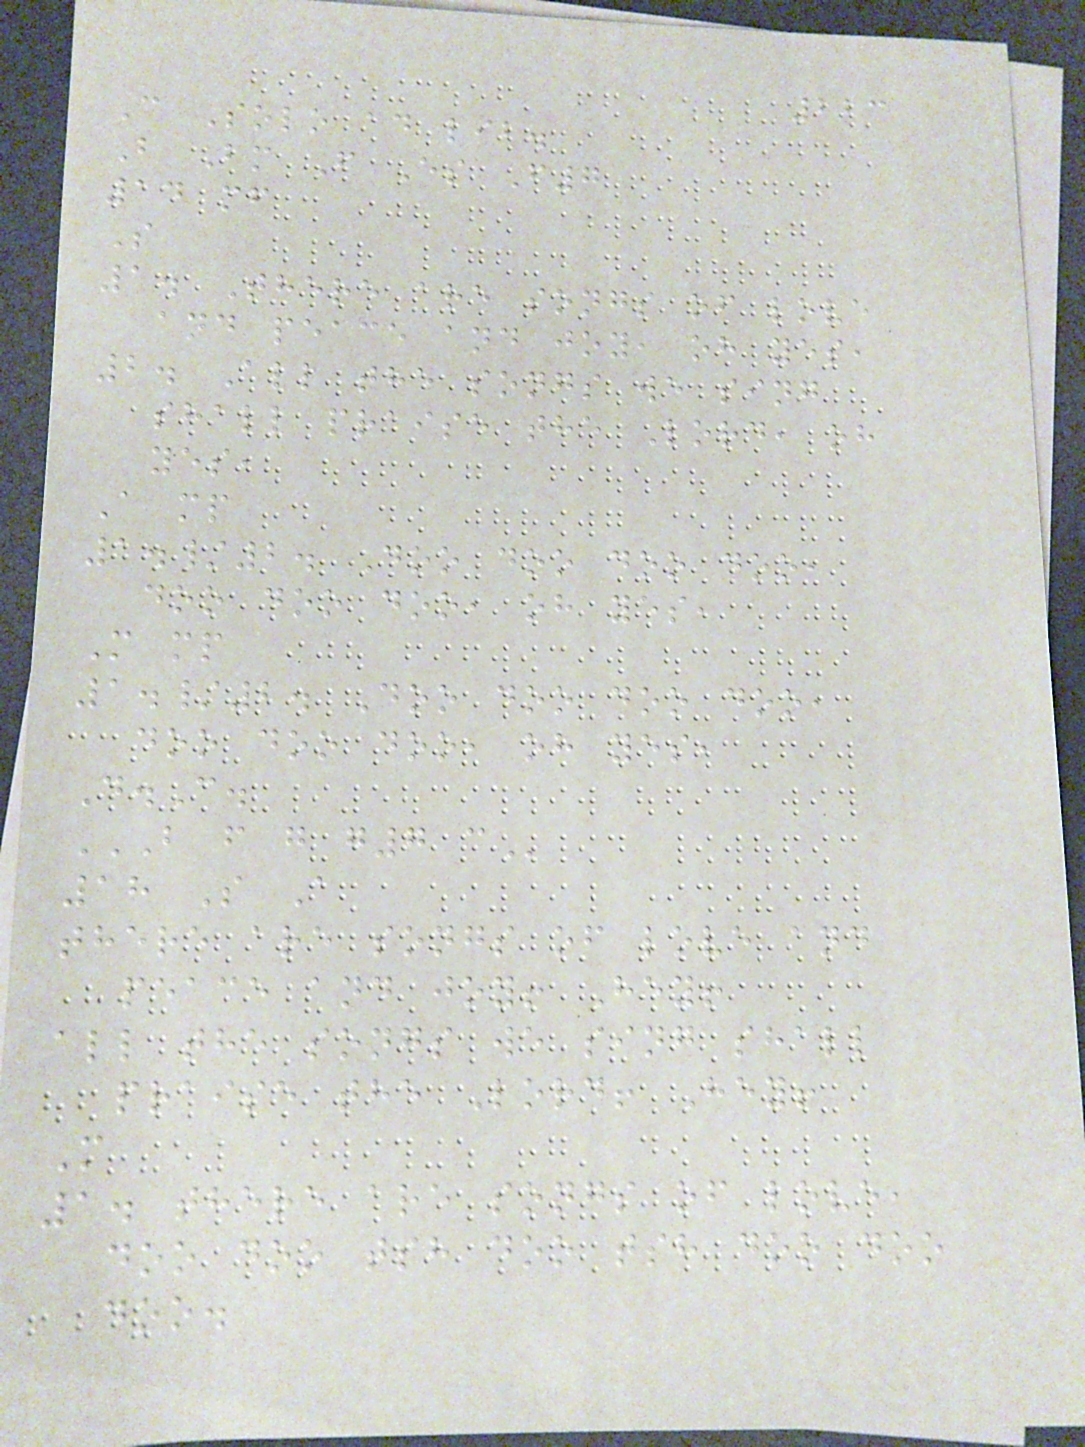223
C Solo ad lib.
B Bm F Es F7
14 mf
S
1. There are songs of love
and peace and joy, oh yes,
2. All the songs we sing
shall praise the Lord, oh
yes,
A mp
1./2. Doo doo doo doo,
doo doo doo, oh yes,
M mp
1./2. Doo doo doo doo,
doo doo doo, oh yes,
D.C.
B F G G7 C
18 S A
there are songs of love and
peace and joy! Hey!
all the songs we sing shall
praise the Lord! Hey!
M
1. there are songs of love,
doo doo tsh doo tsh doo doo
doo.
